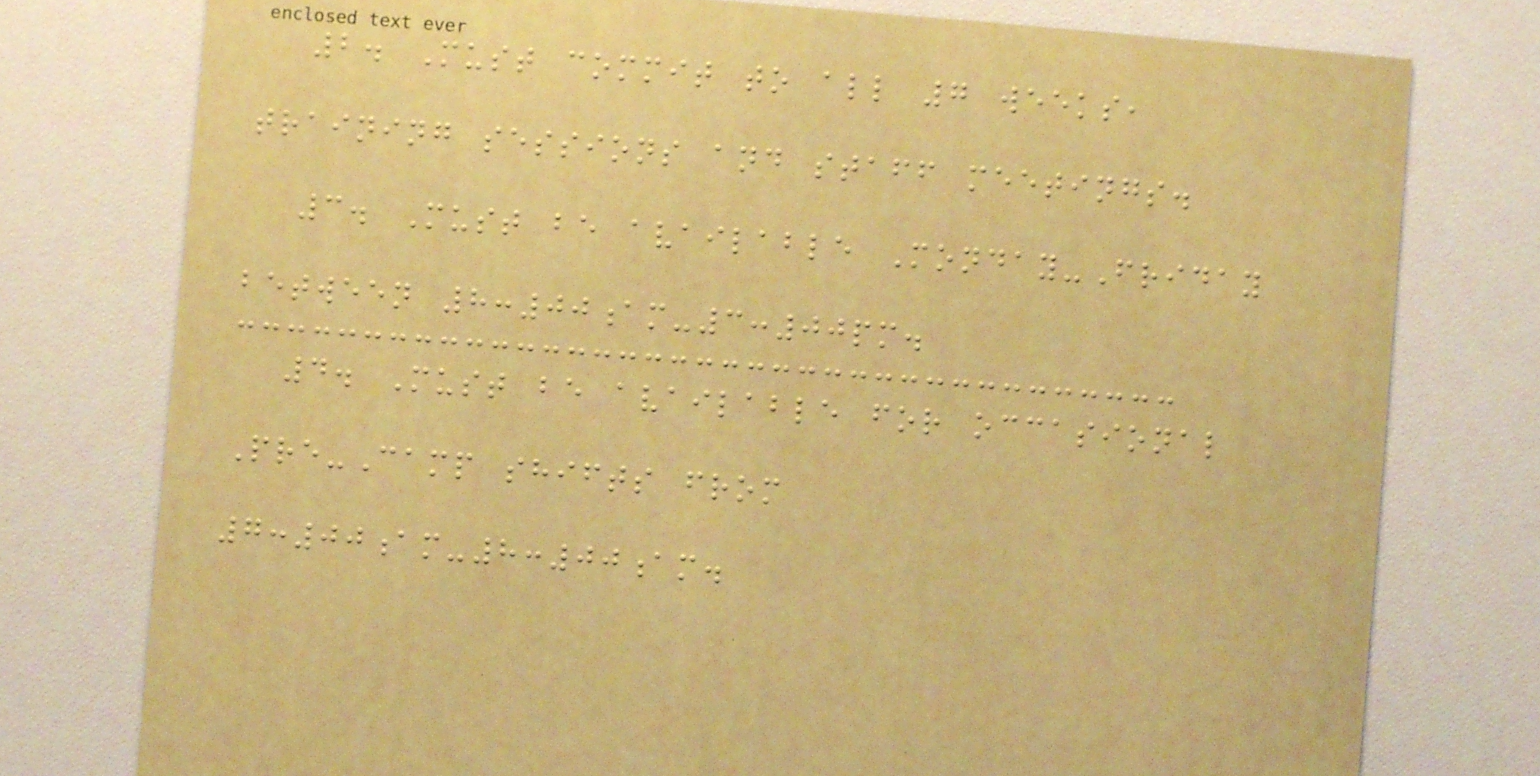2. Must commit to all 7 weeks,
training sessions and staff meetings.
3. Must be available Monday-Friday
between 8:00am-3:00pm.
4. Must be available for occasional
Pre-Camp shifts from
7:00am-8:00am.
